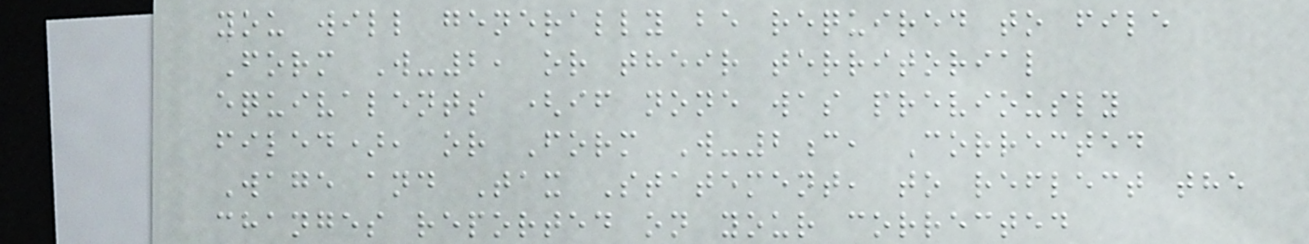you will generally be required to file
Form W-2, or their territorial
equivalents (if none was previously
filed), or Form W-2c, Corrected
Wage and Tax Statement, to reflect the
changes reported on your corrected
